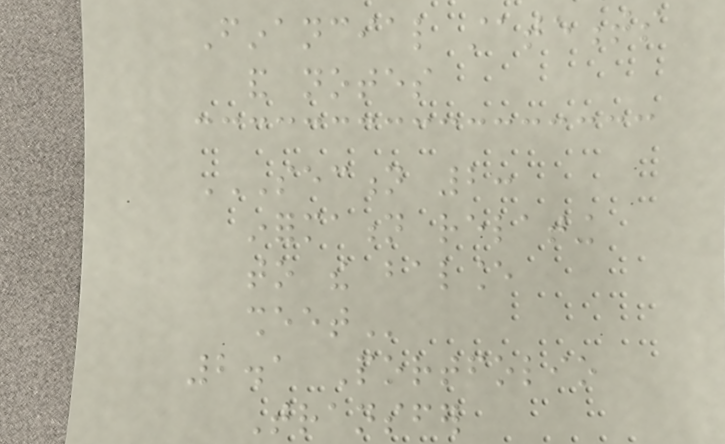Financial statements
and notes
SECTION 2:
INFORMATION RELATING
TO THE BALANCE
SHEET
2.1 Portfolio
Transfer
